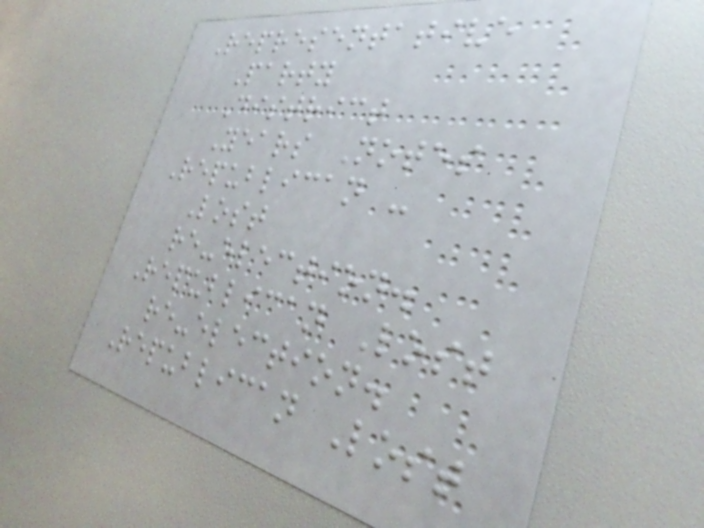Representative
Party
District
Years Notes
Republican -
Lost
re-election.
Republican Lost
re-election.
Republican Lost
